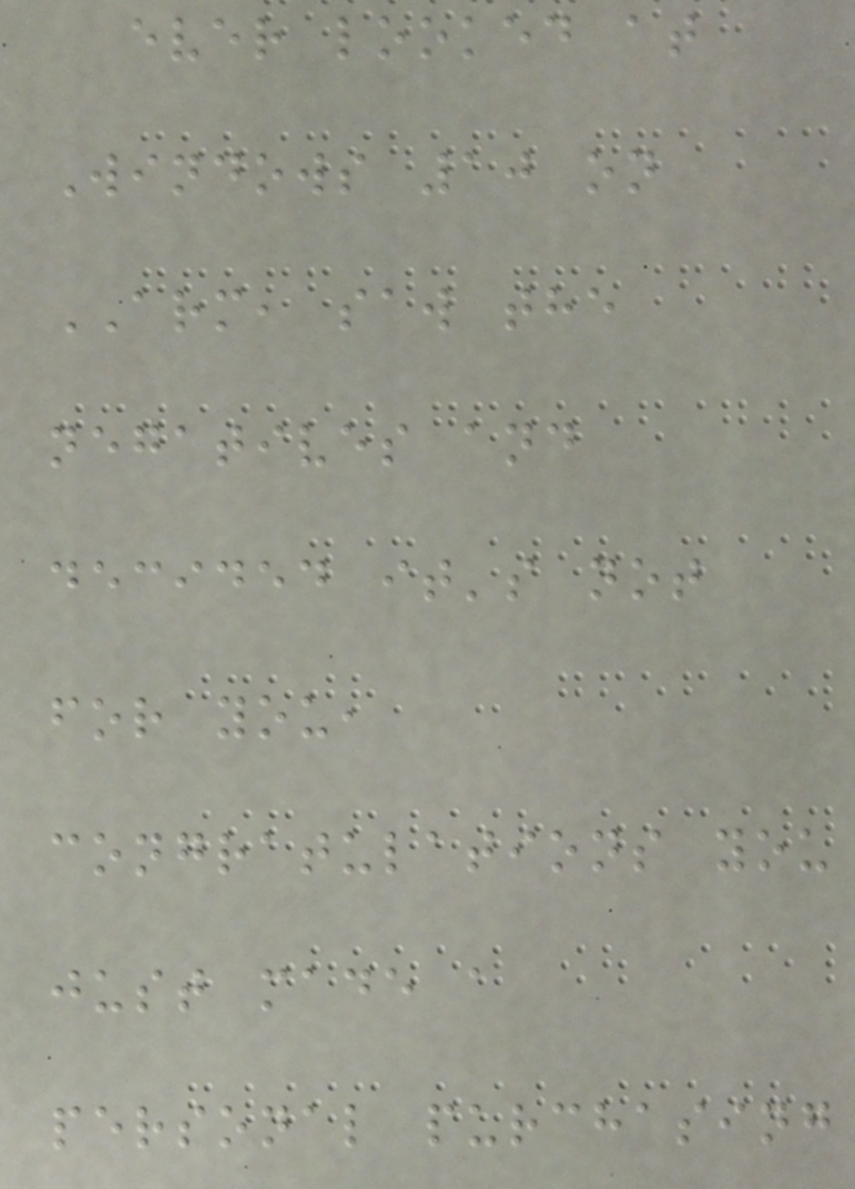ever looked at
Windows 10 on
ARM, saw the
negatives and
decided it's not
for you,
congratulations you
just made a
personal purchasing
